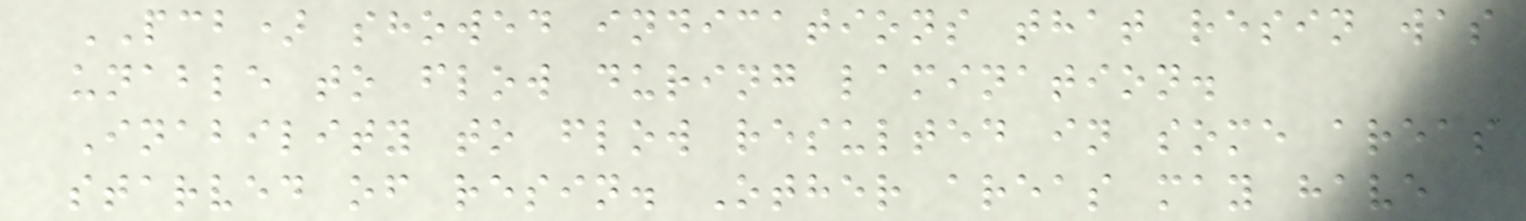PCB) showed indications that resin was
unable to flow during lamination.
Inability to flow resulted in some areas
starved of resin. Other areas may have
